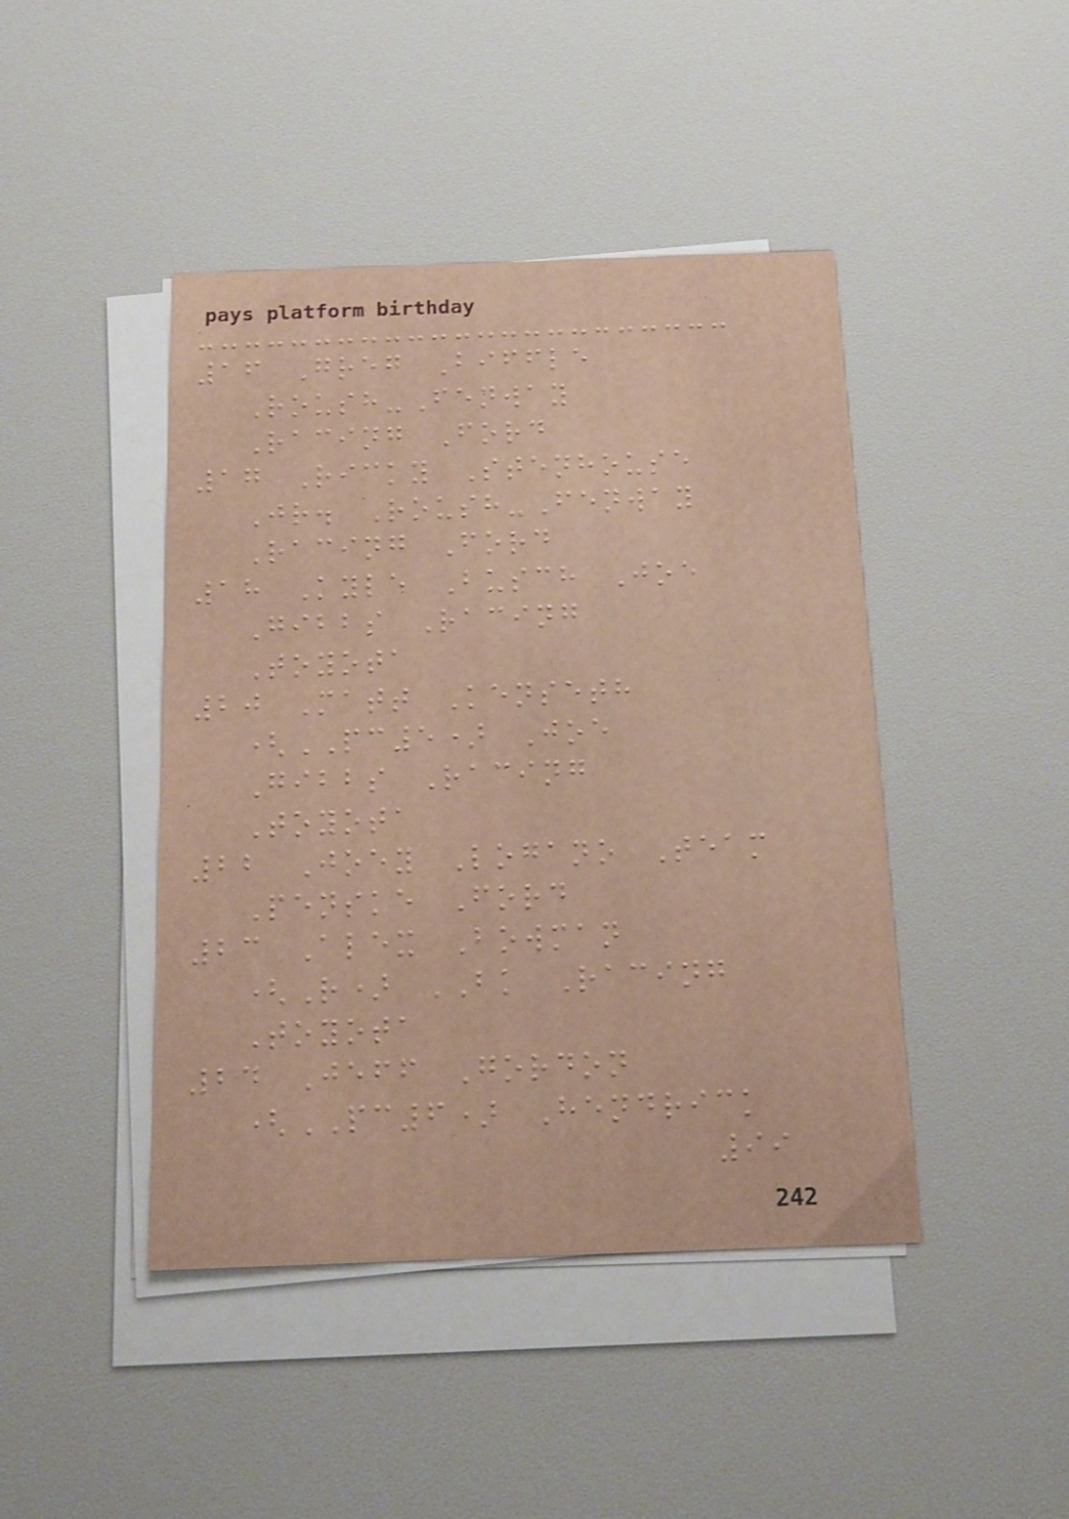16 Greg Biffle
Roush-Fenway
Racing Ford
17 Ricky Stenhouse
Jr. Roush-Fenway
Racing Ford
18 Kyle Busch Joe
Gibbs Racing
Toyota
20 Matt Kenseth
(PC5) Joe
Gibbs Racing
Toyota
22 Joey Logano Team
Penske Ford
23 Alex Bowman
(R) BK Racing
Toyota
24 Jeff Gordon
(PC6) Hendrick
99
